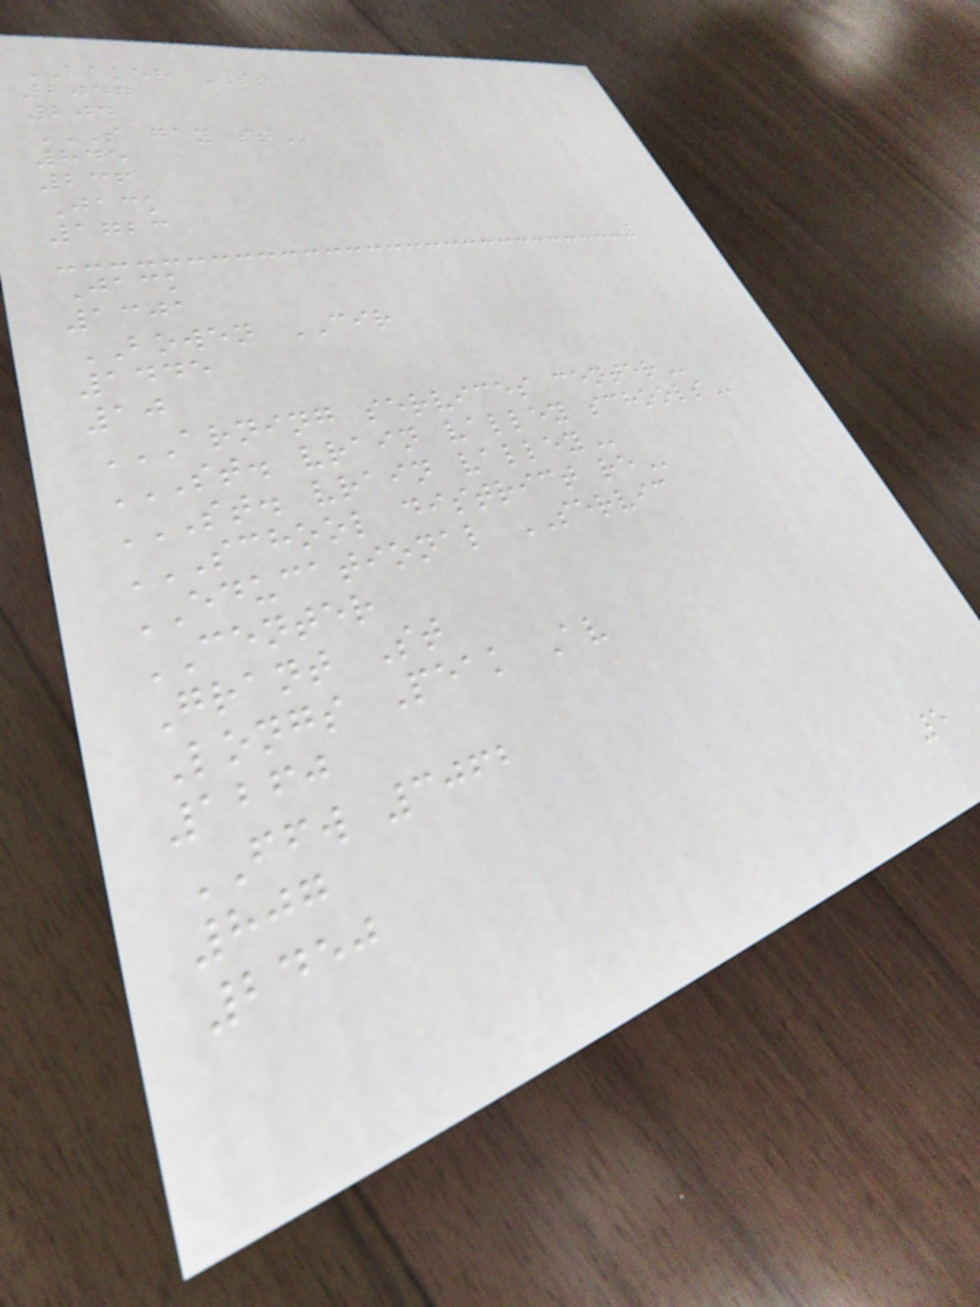BAKER ST
2047
204
S GAY ST
845
236
Jack
1723
Jack
1301
BOWEN CIR
1445
10
ARNING SERVICES CENTER
ST. VRAIN VALLEY SCHOOLS
ST. VRAIN VALLEY
SCHOOL DISTRICT RE
EDUCATIONAL SERVIC
CENTER
Grant St
Longs Peak Av
1260
FFW 3062
807
2450
5
